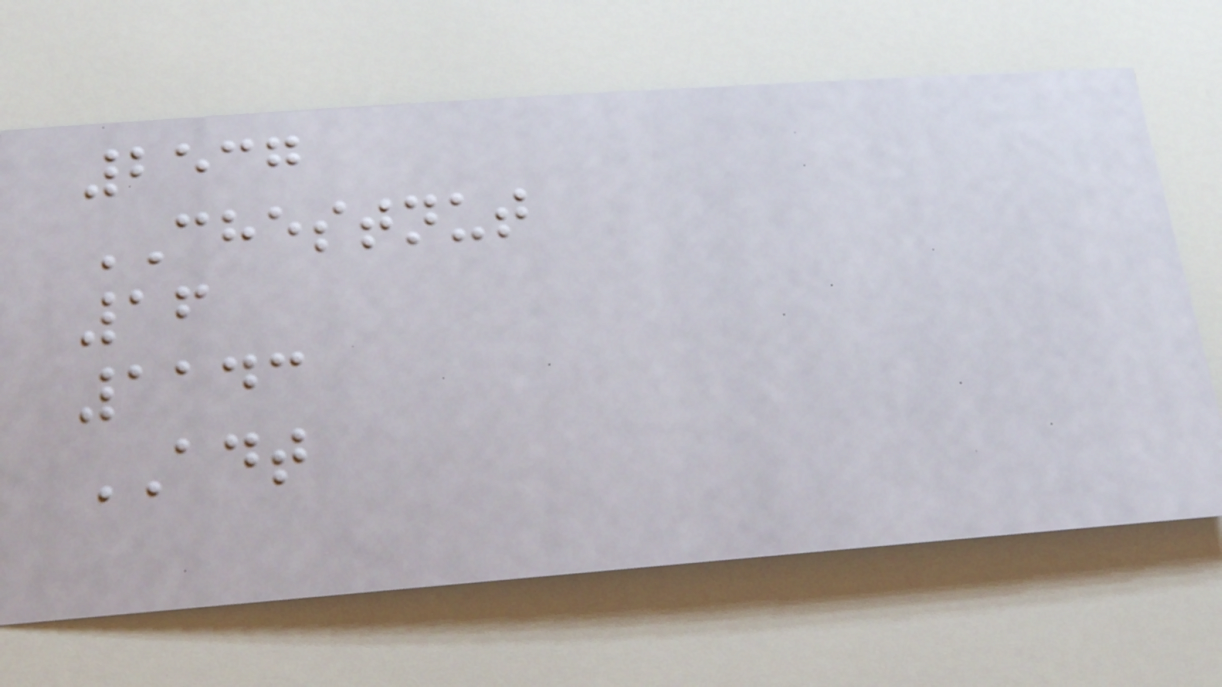2537
CHESTNUT
16
1143
ADT
